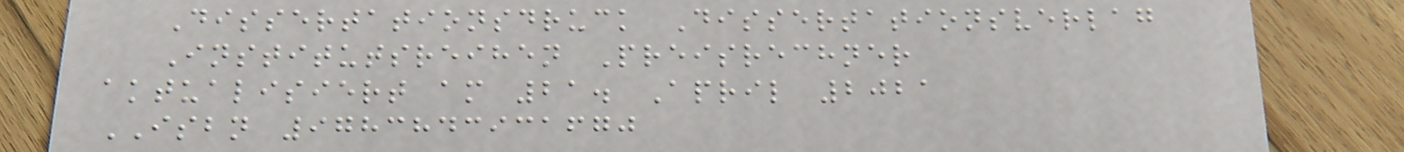Dissertationsdruck Dissertationsverlag
Institutsreihen Preisrechner
aktualisiert am 21. April 2021
ISBN 9783843931670
